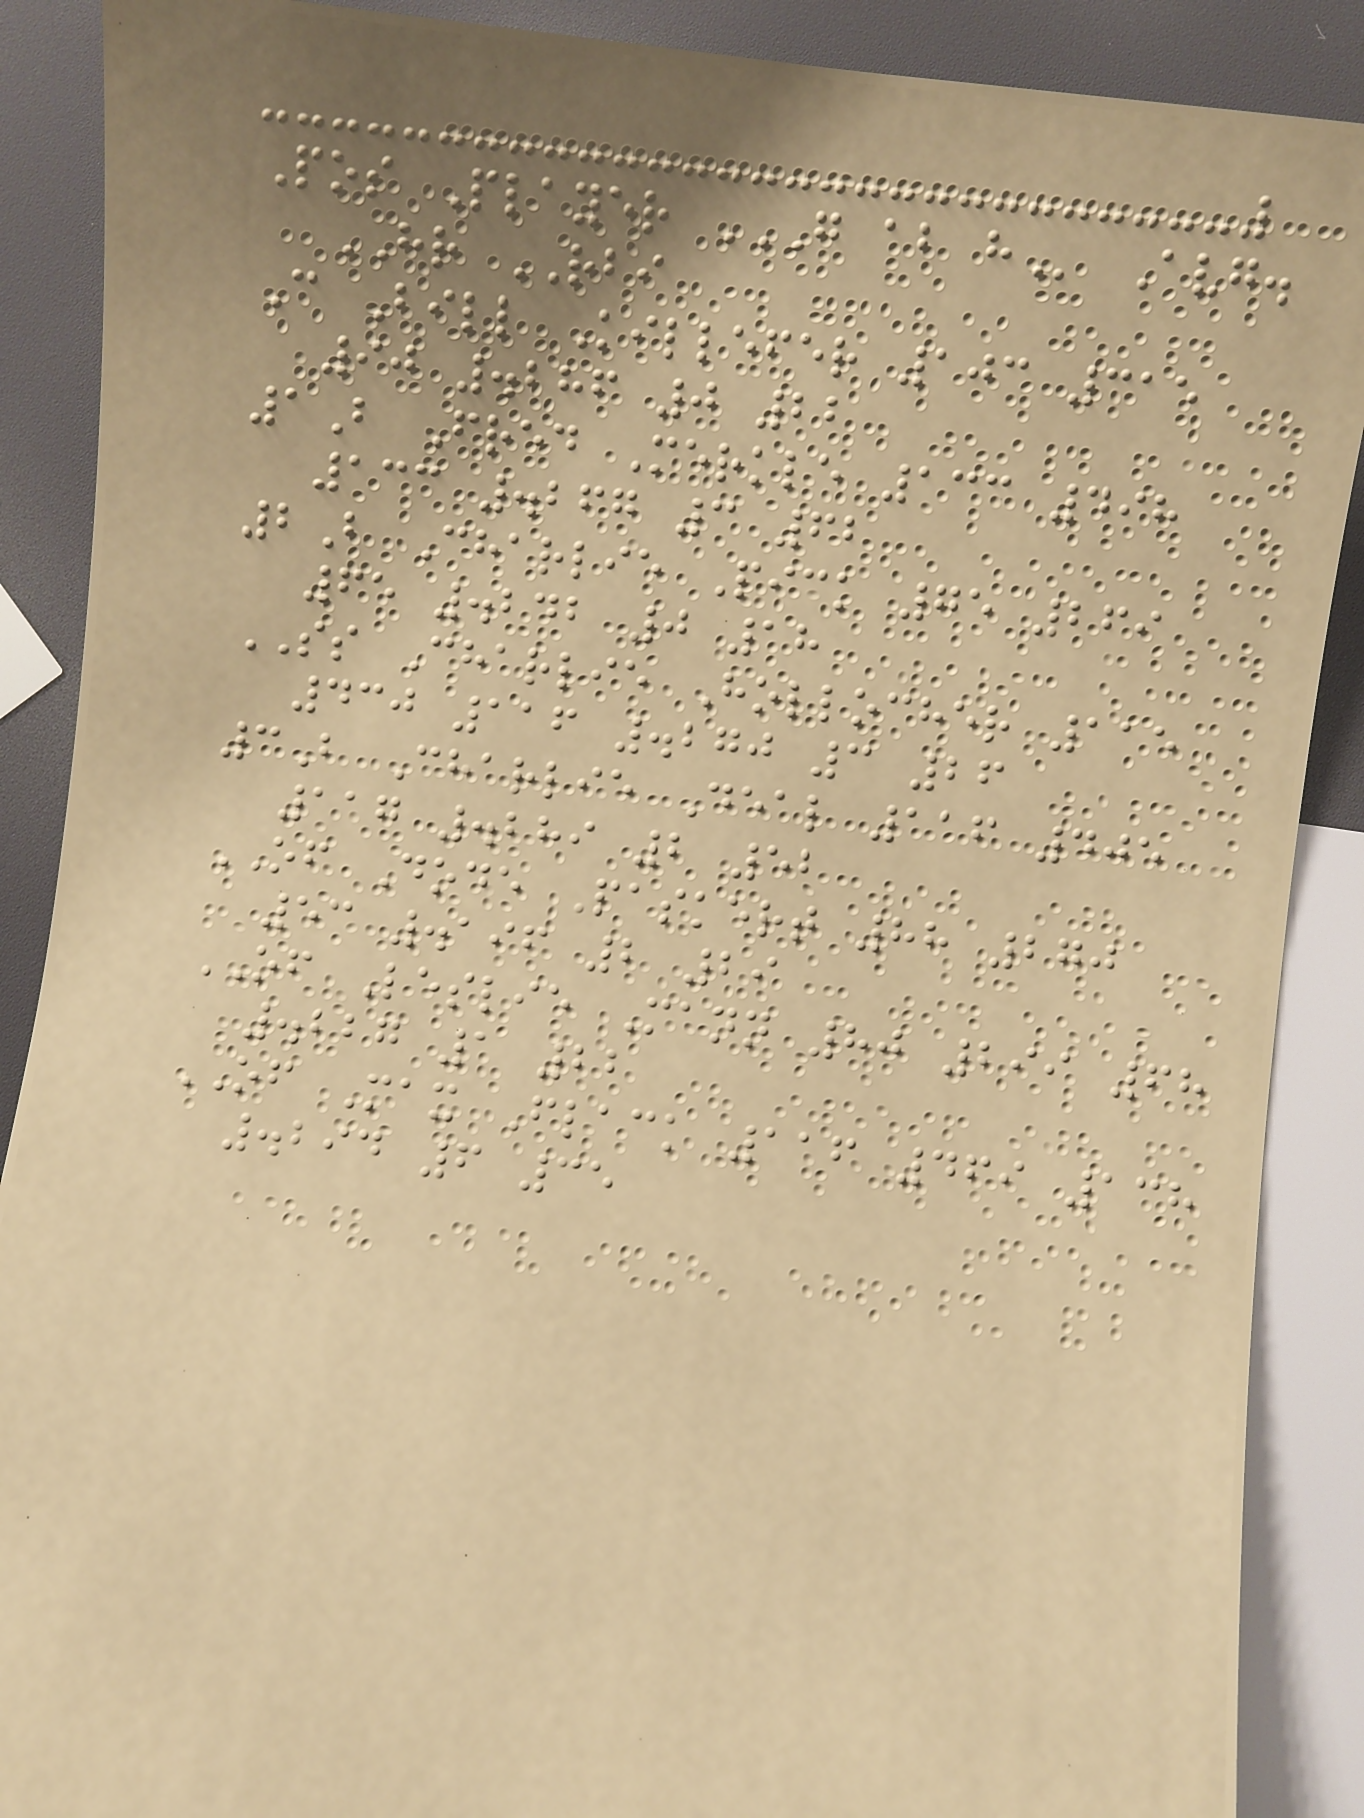Pos Player G AB H Avg.
HR RBI
C Bill Killefer 103 315
90 .286 0 22
1B Fred Merkle 133 498
133 .267 3 62
2B Charlie Pick 75 269
65 .242 0 18
SS Charlie Hollocher 115
430 116 .270 3 26
3B Charlie Deal 116 405
117 .289 2 52
OF Dode Paskert 88 270
53 .196 2 29
OF Leslie Mann 80 299 68
.227 1 22
OF Max Flack 116 469 138
.294 6 35
